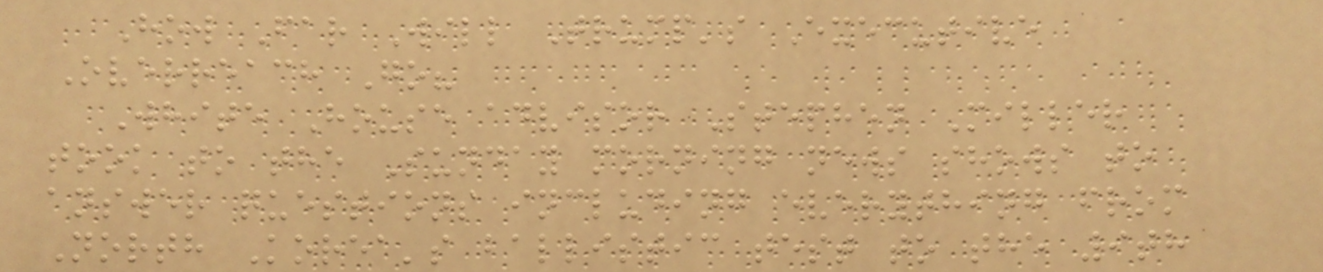How Far Will Trump's Executive
Overreach Go?
White House advisor Stephen Miller
took to the Sunday morning news shows to
answer questions including everything from
North Korea's ballistic test to the 9th
